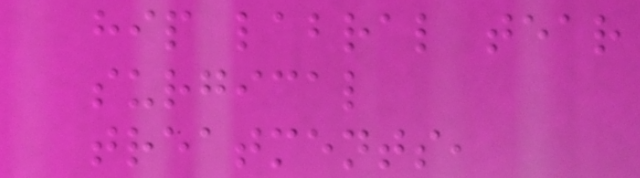hip labral tear
surgical
treatments,
